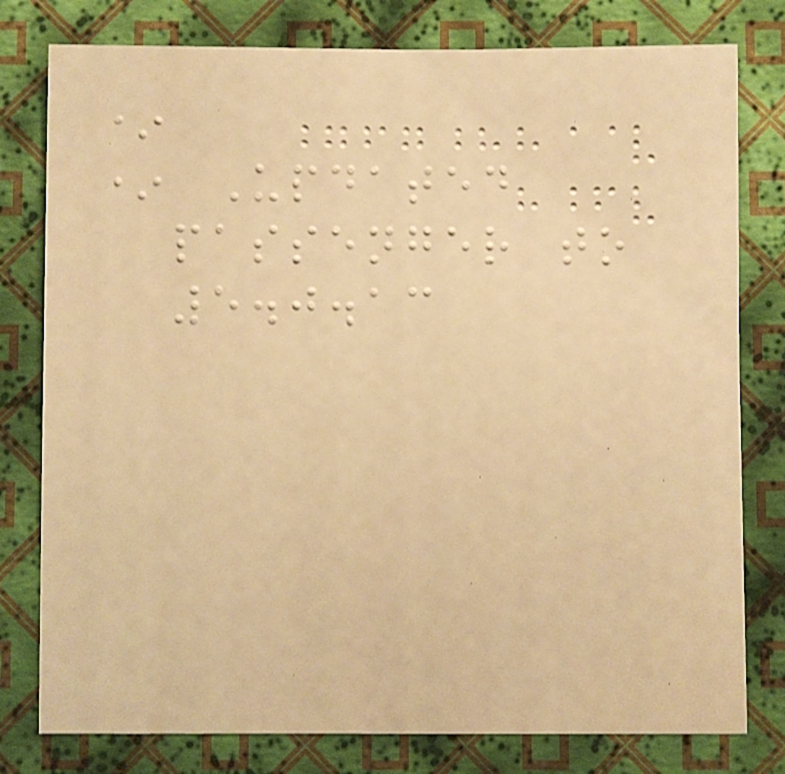*
* Updated
passenger to
5.0.13
